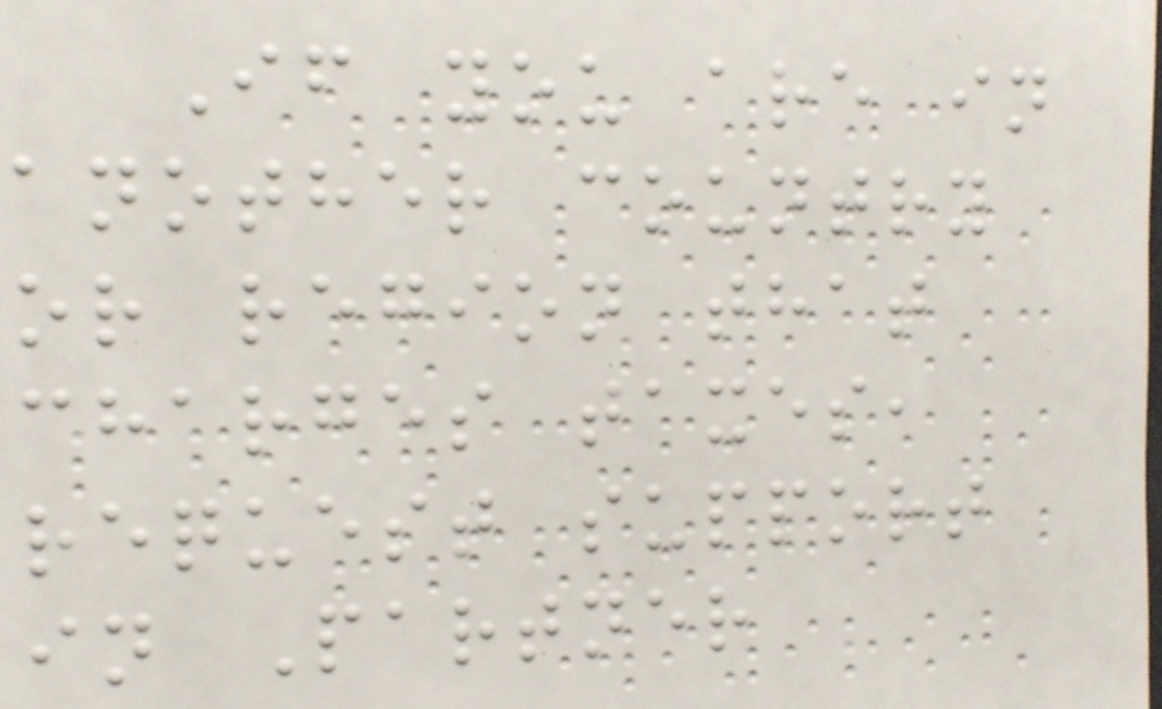If you are in
another country
or region that
charges taxes,
request support
in Partner
